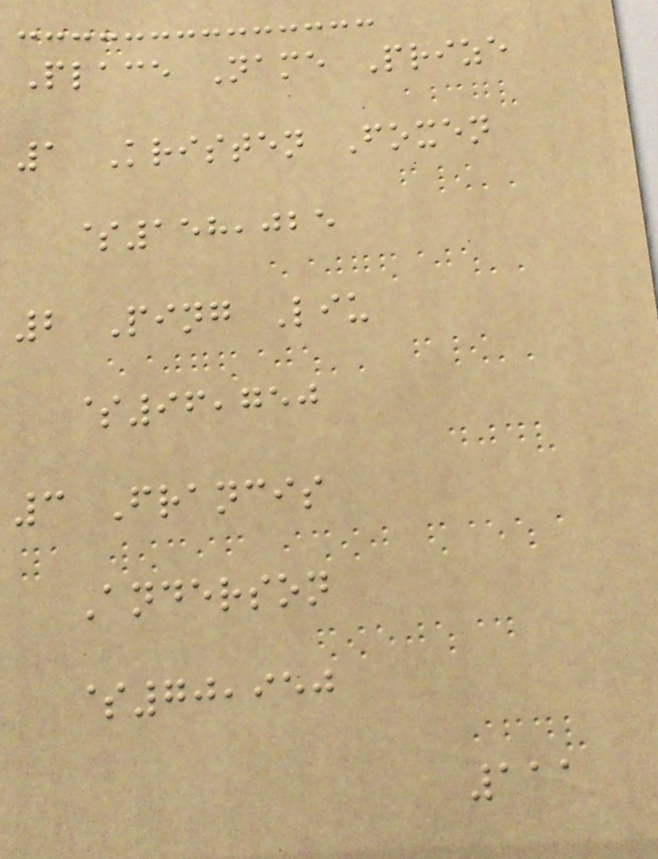Place Name Prize
1 Kristen Foxen
$158,025
2 Ping Liu
$96,750
3 Francis
Anderson
$70,950
111
